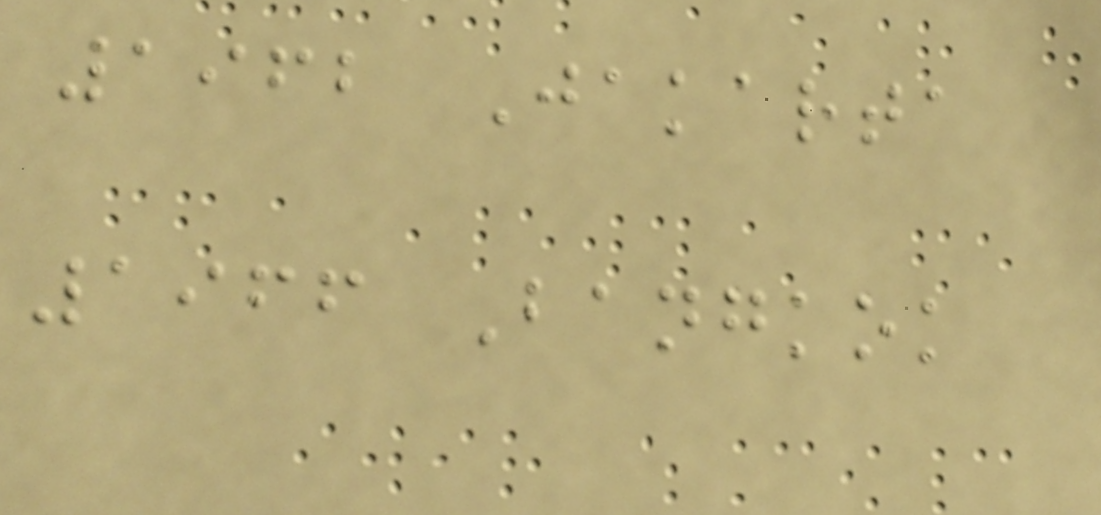1962 Jakarta
1966 Bangkok
